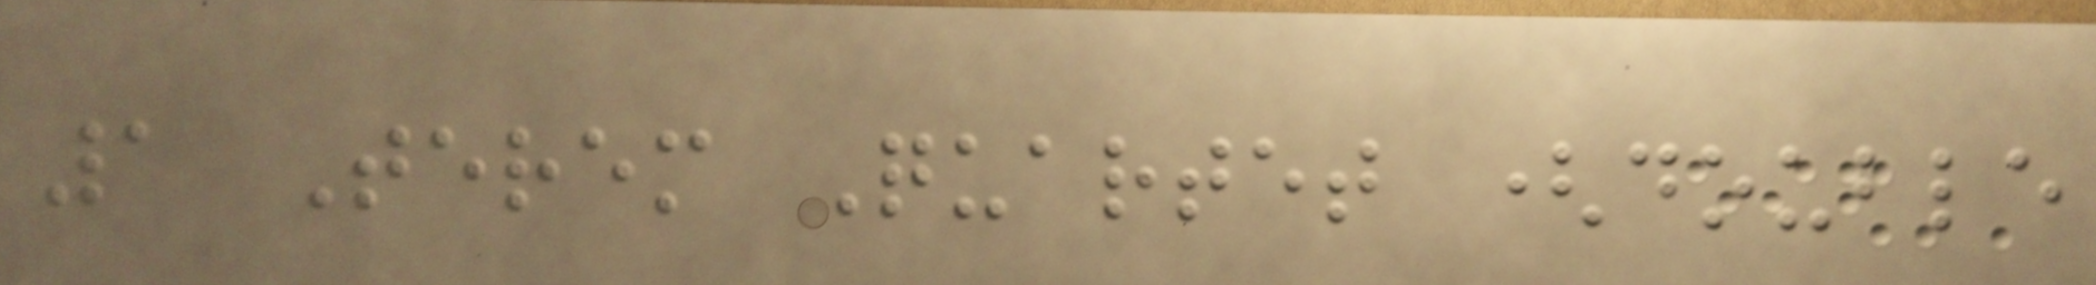1 Terem Quartet (double
